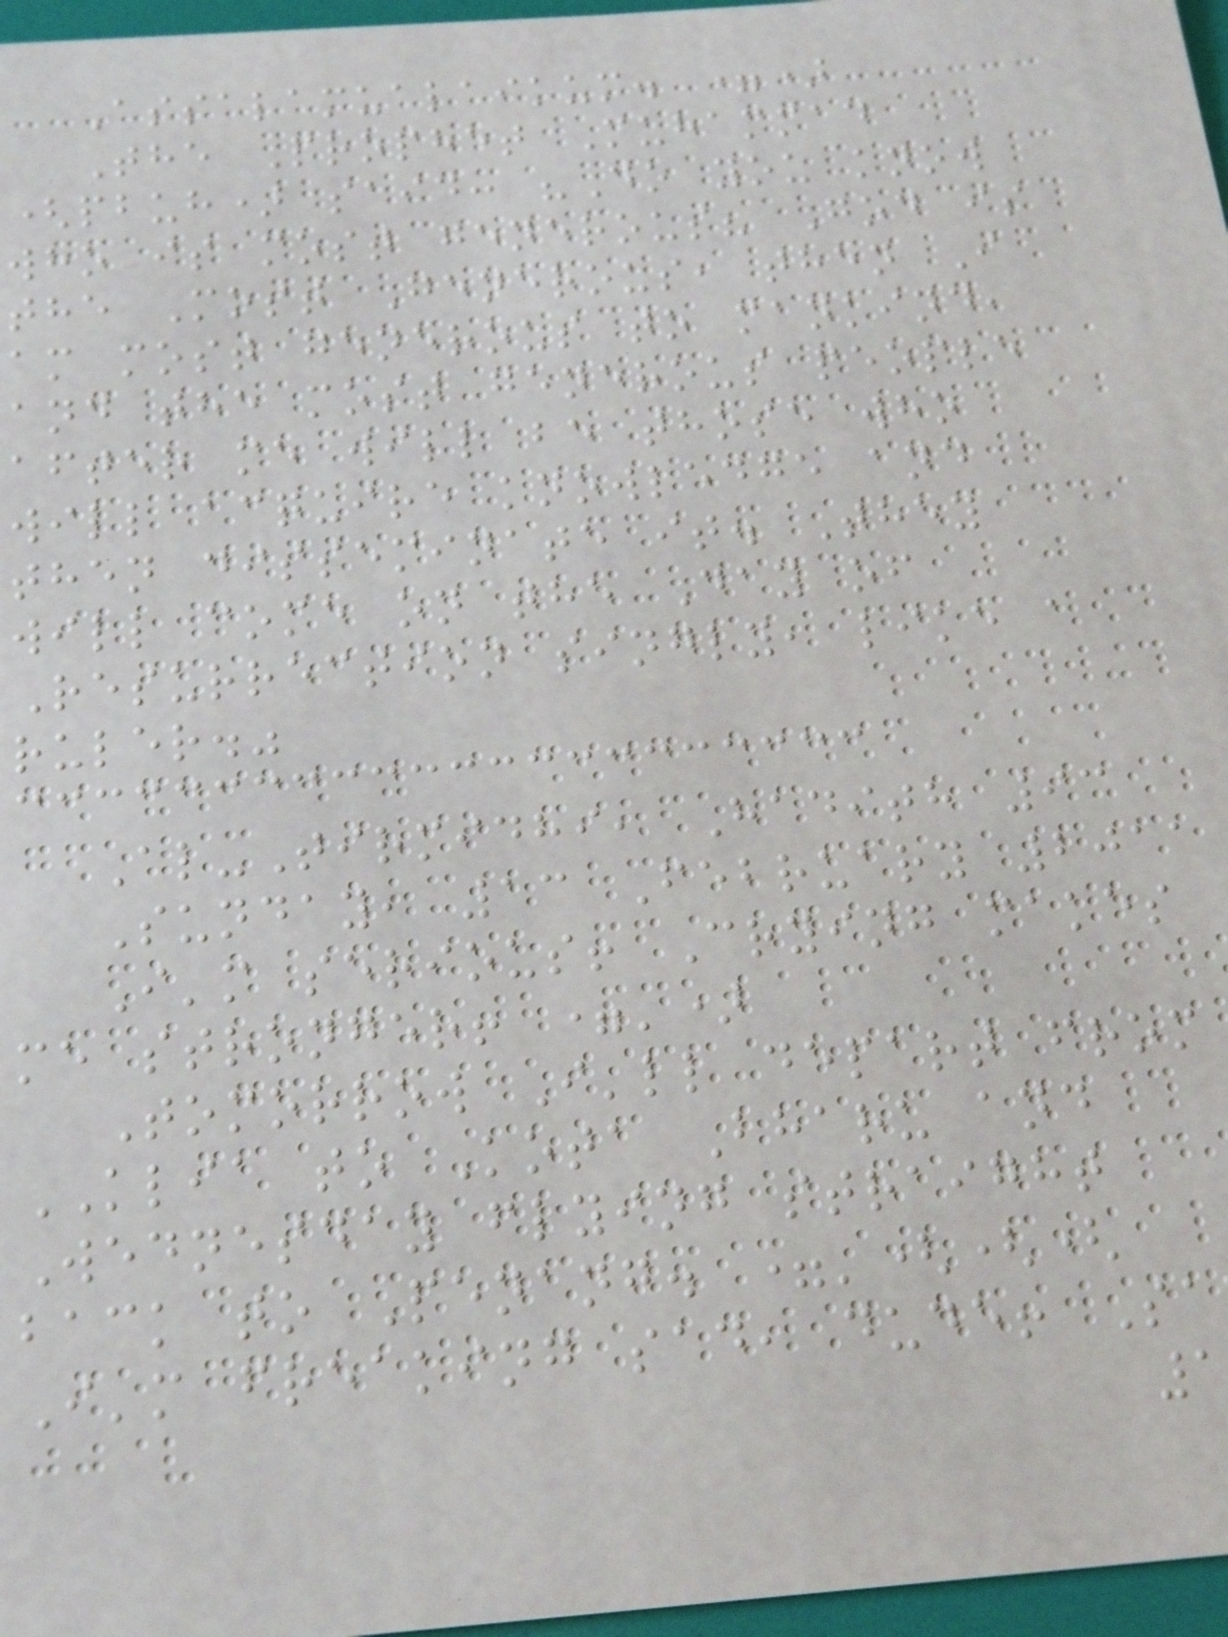Assalamualaikum. =)
The Prophet Muhammad
(pbuh) said: "Do you know
who is most generous? God is
the Most Generous, then I
am most generous to mankind,
and the most generous people
after me will be those who
will acquire knowledge and
then disseminate it. They
will come on the Day of
Resurrection singly, like a
ruler."
Al-Tirmidhi, Hadith 93
Sunday, 13 February 2011
I'm serious! Crying makes
me stronger! =')
Tomorrow I'll depart from
KLIA to Kota Bharu and
Wednesday flying straight
back to Penang. ='(((
I'm freaking sad, dude! Sa
